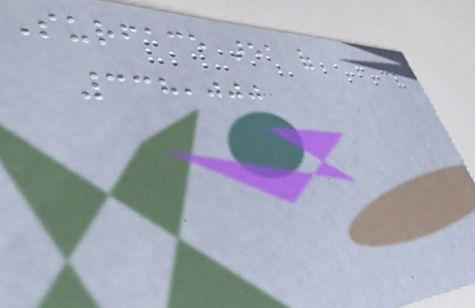Surface area of
338,000
